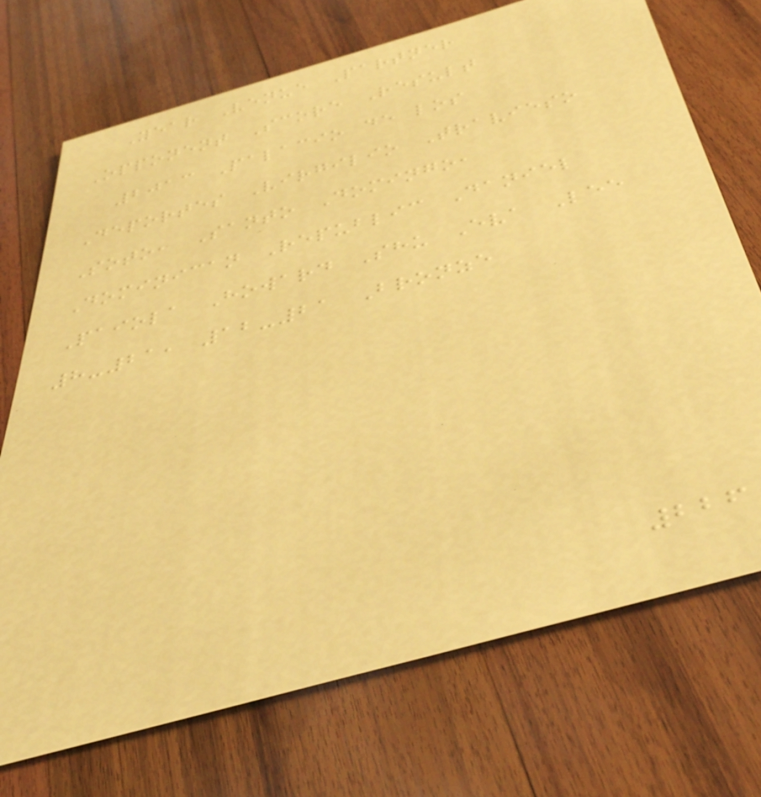Year Venue Partner
Opponent Score Result
2013 Palacio de los
Deportes Virgilio Travieso
Soto, Santo Domingo,
Dominican Republic Daniel
Paiola Howard Shu Eva Lee
8-21, 12-21 Bronze
226
